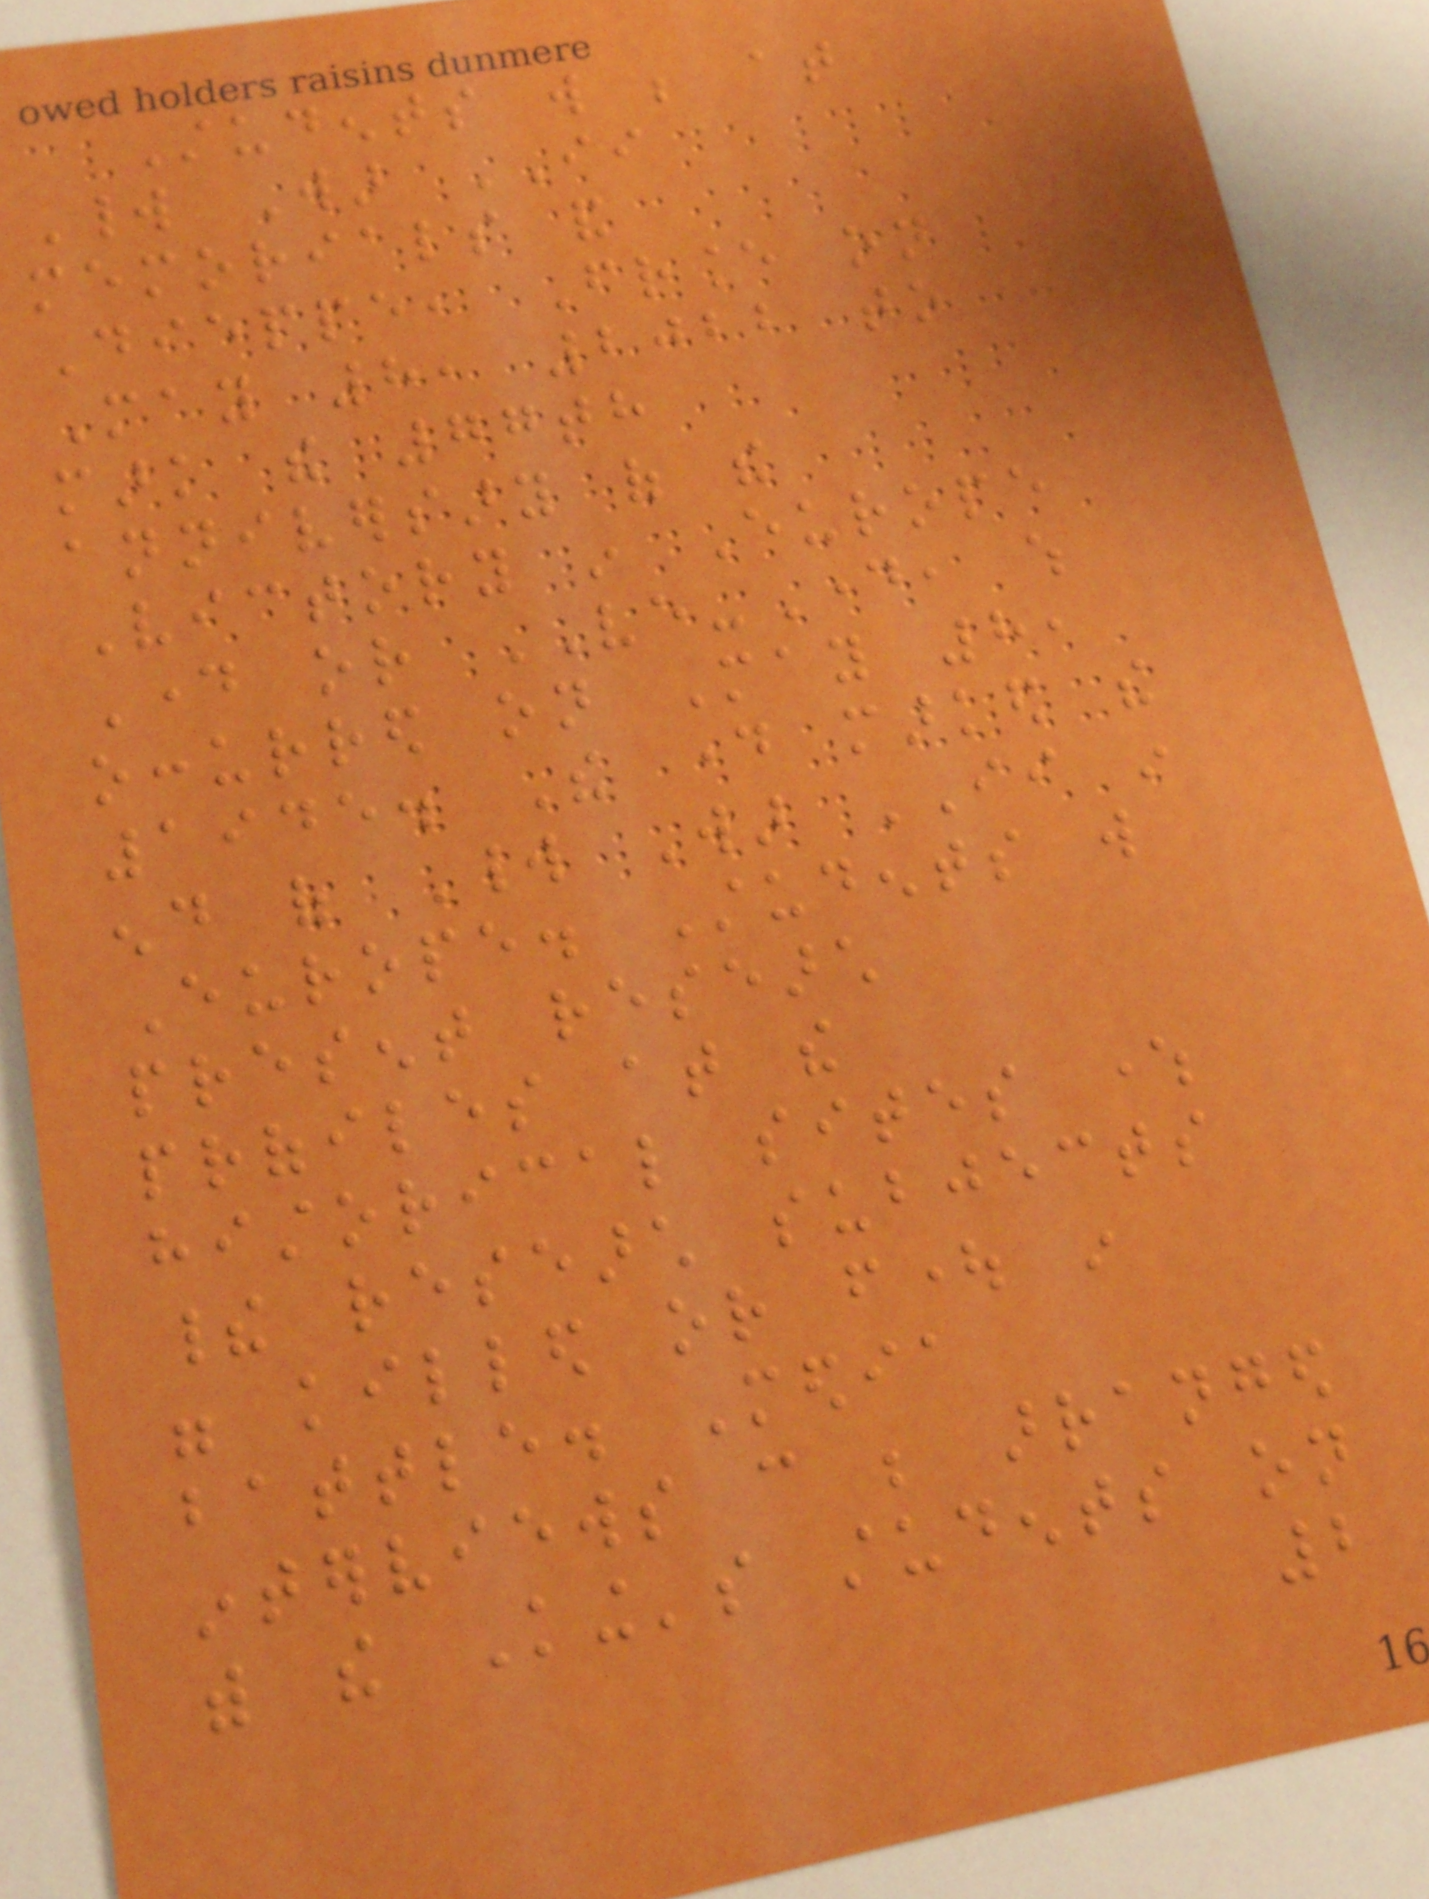Students will be at
World War II
memorials and
Dieppe, France on
May 8, 2022 to
mark the 77th
anniversary of the
Victory in Europe
Day or VE-Day, which
occurred on May 8,
1945. The day marked the
end of World War II in
Europe. Students will
present research
profiles at the
historical sites where
their research subjects
were killed or fought in
battle. Media
interviews can be arranged
with the King's students on
2
